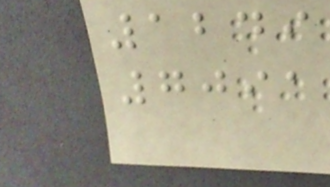1249
7091
